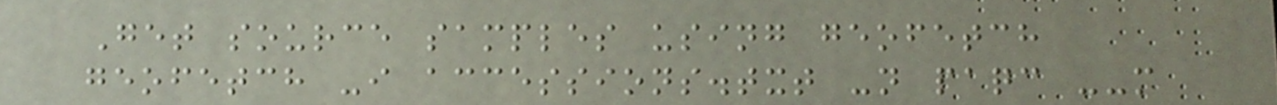Get source samples using geofetch
geofetch -i accessions.txt -n paqc --m
